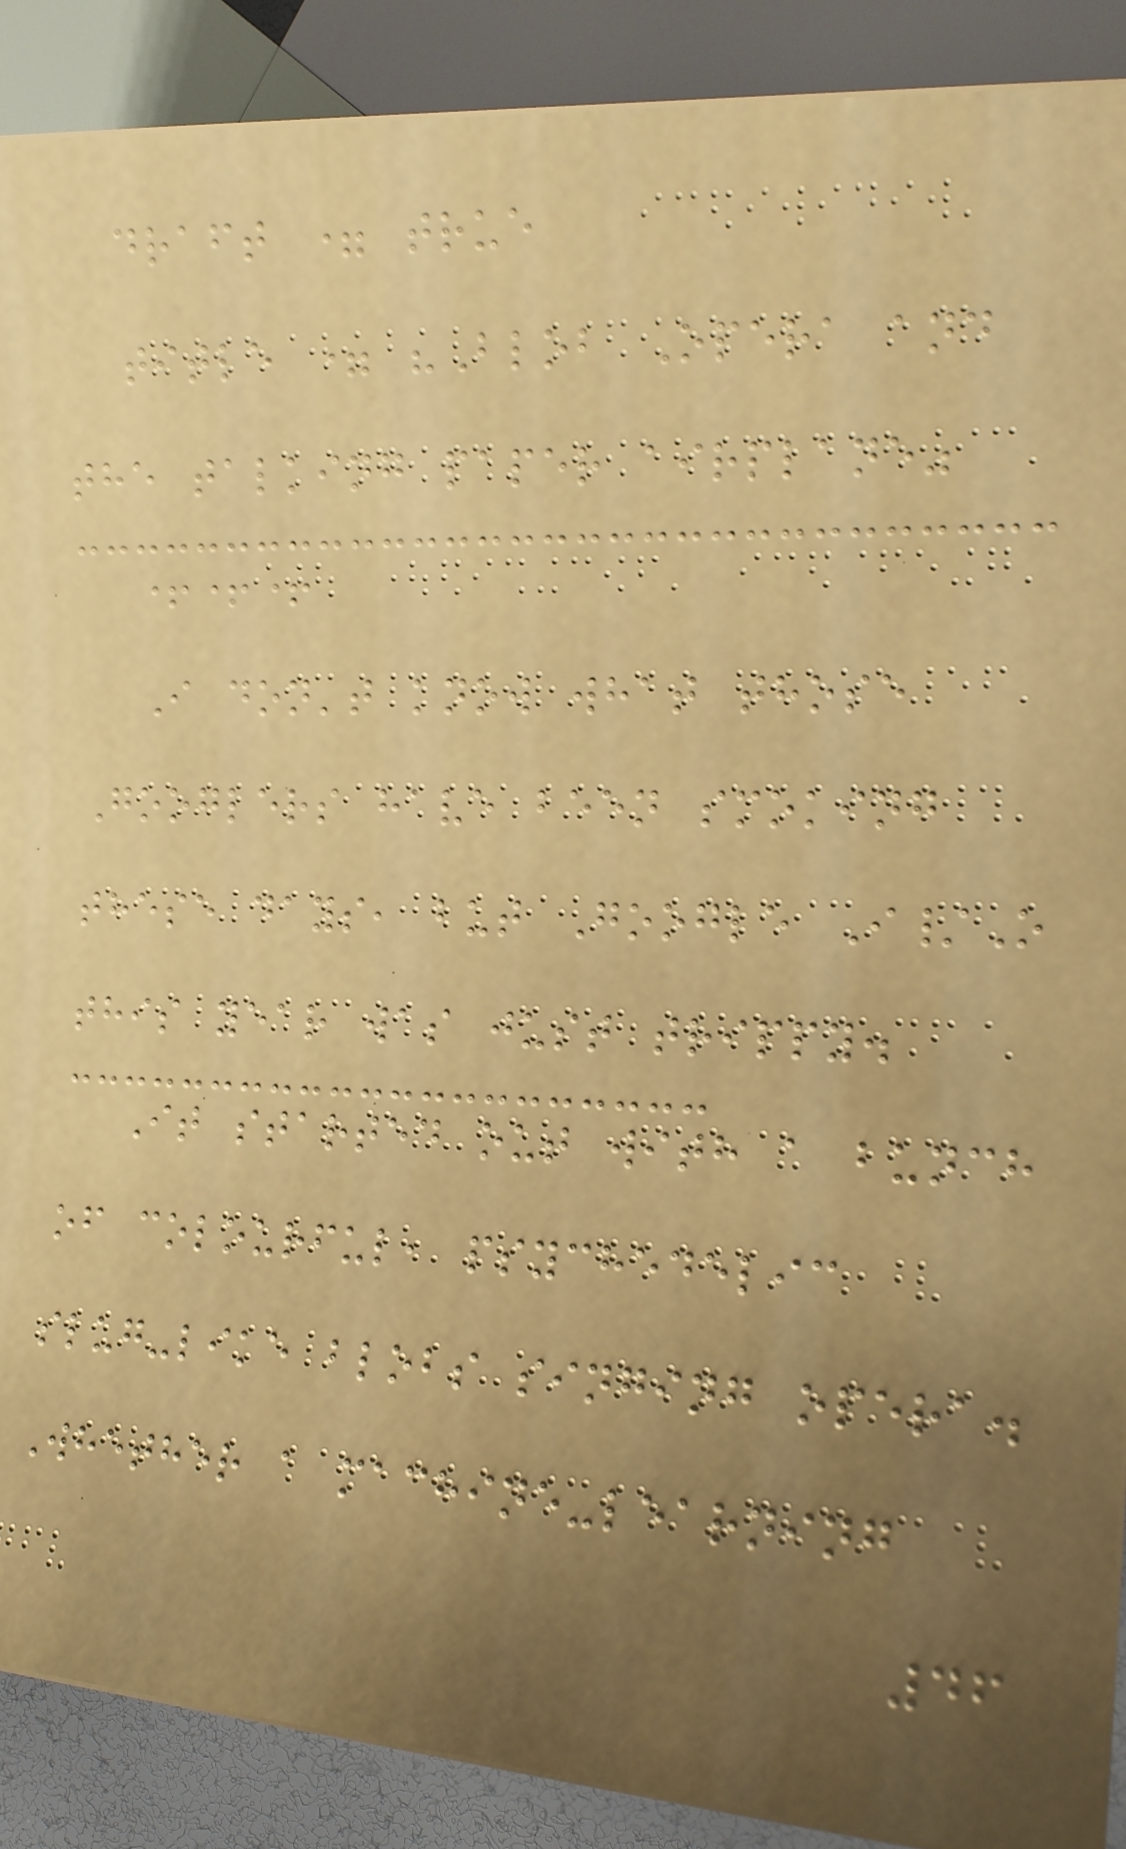draft = true
title = "Blob Opera and
the talking paper airplane"
+++
I don't know what those
Googlers have been smoking
these days, but Google I/O
this year was just trippy.
It started out with a bunch
of colourful, psychedelic
slug-like blobs singing opera.
Whether a machine-learning
46
